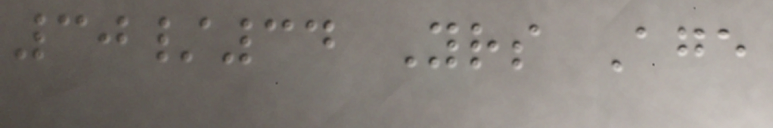30/34 Yrs Age
